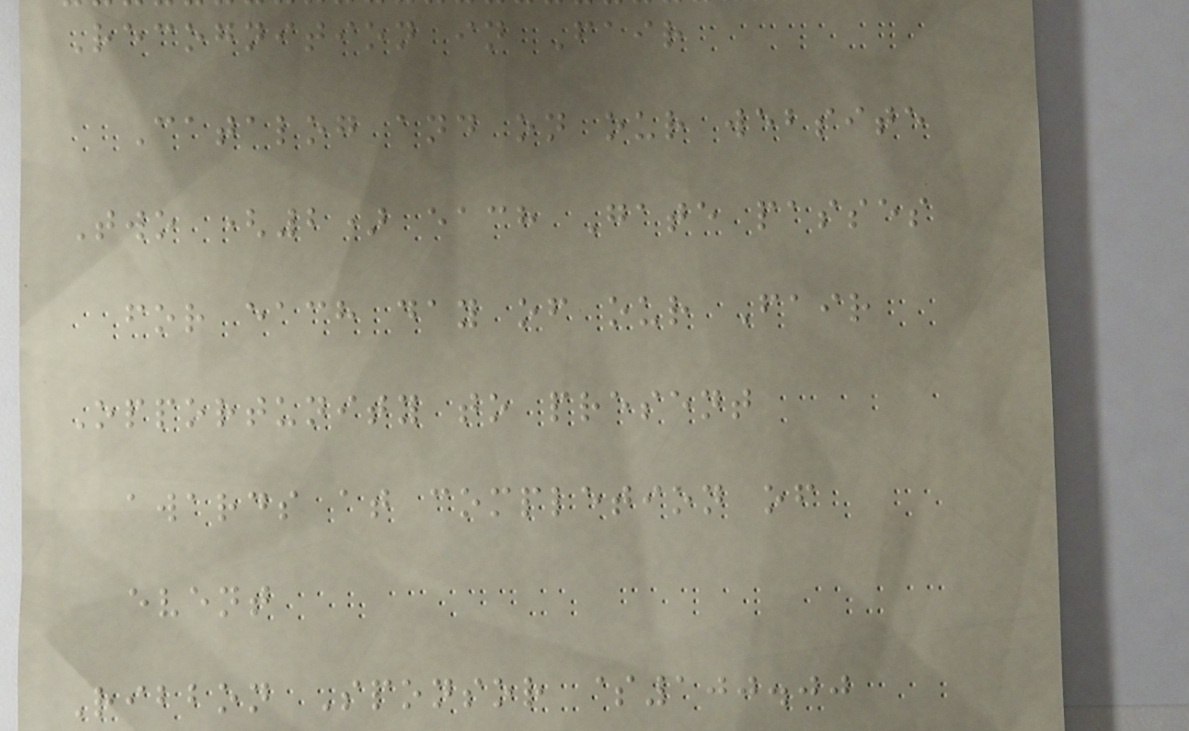Recognition in Fair
Catalog and on our website
Two (2) each Gate passes
for each day of our Fair
Opportunity to present
awards at completion of
event
Ribbon Sponsor $100.00
